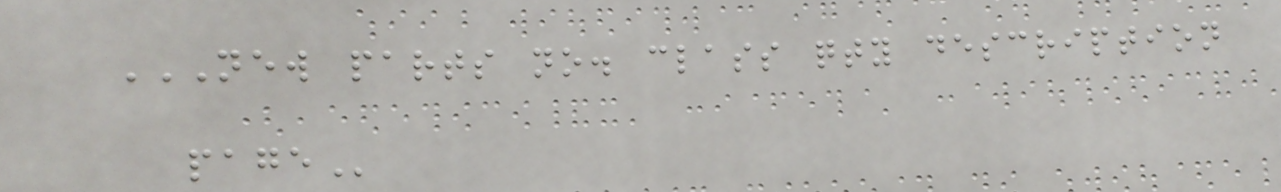NEW PARTS NO. CLASS QTY DESCRIPTION
PAGE
